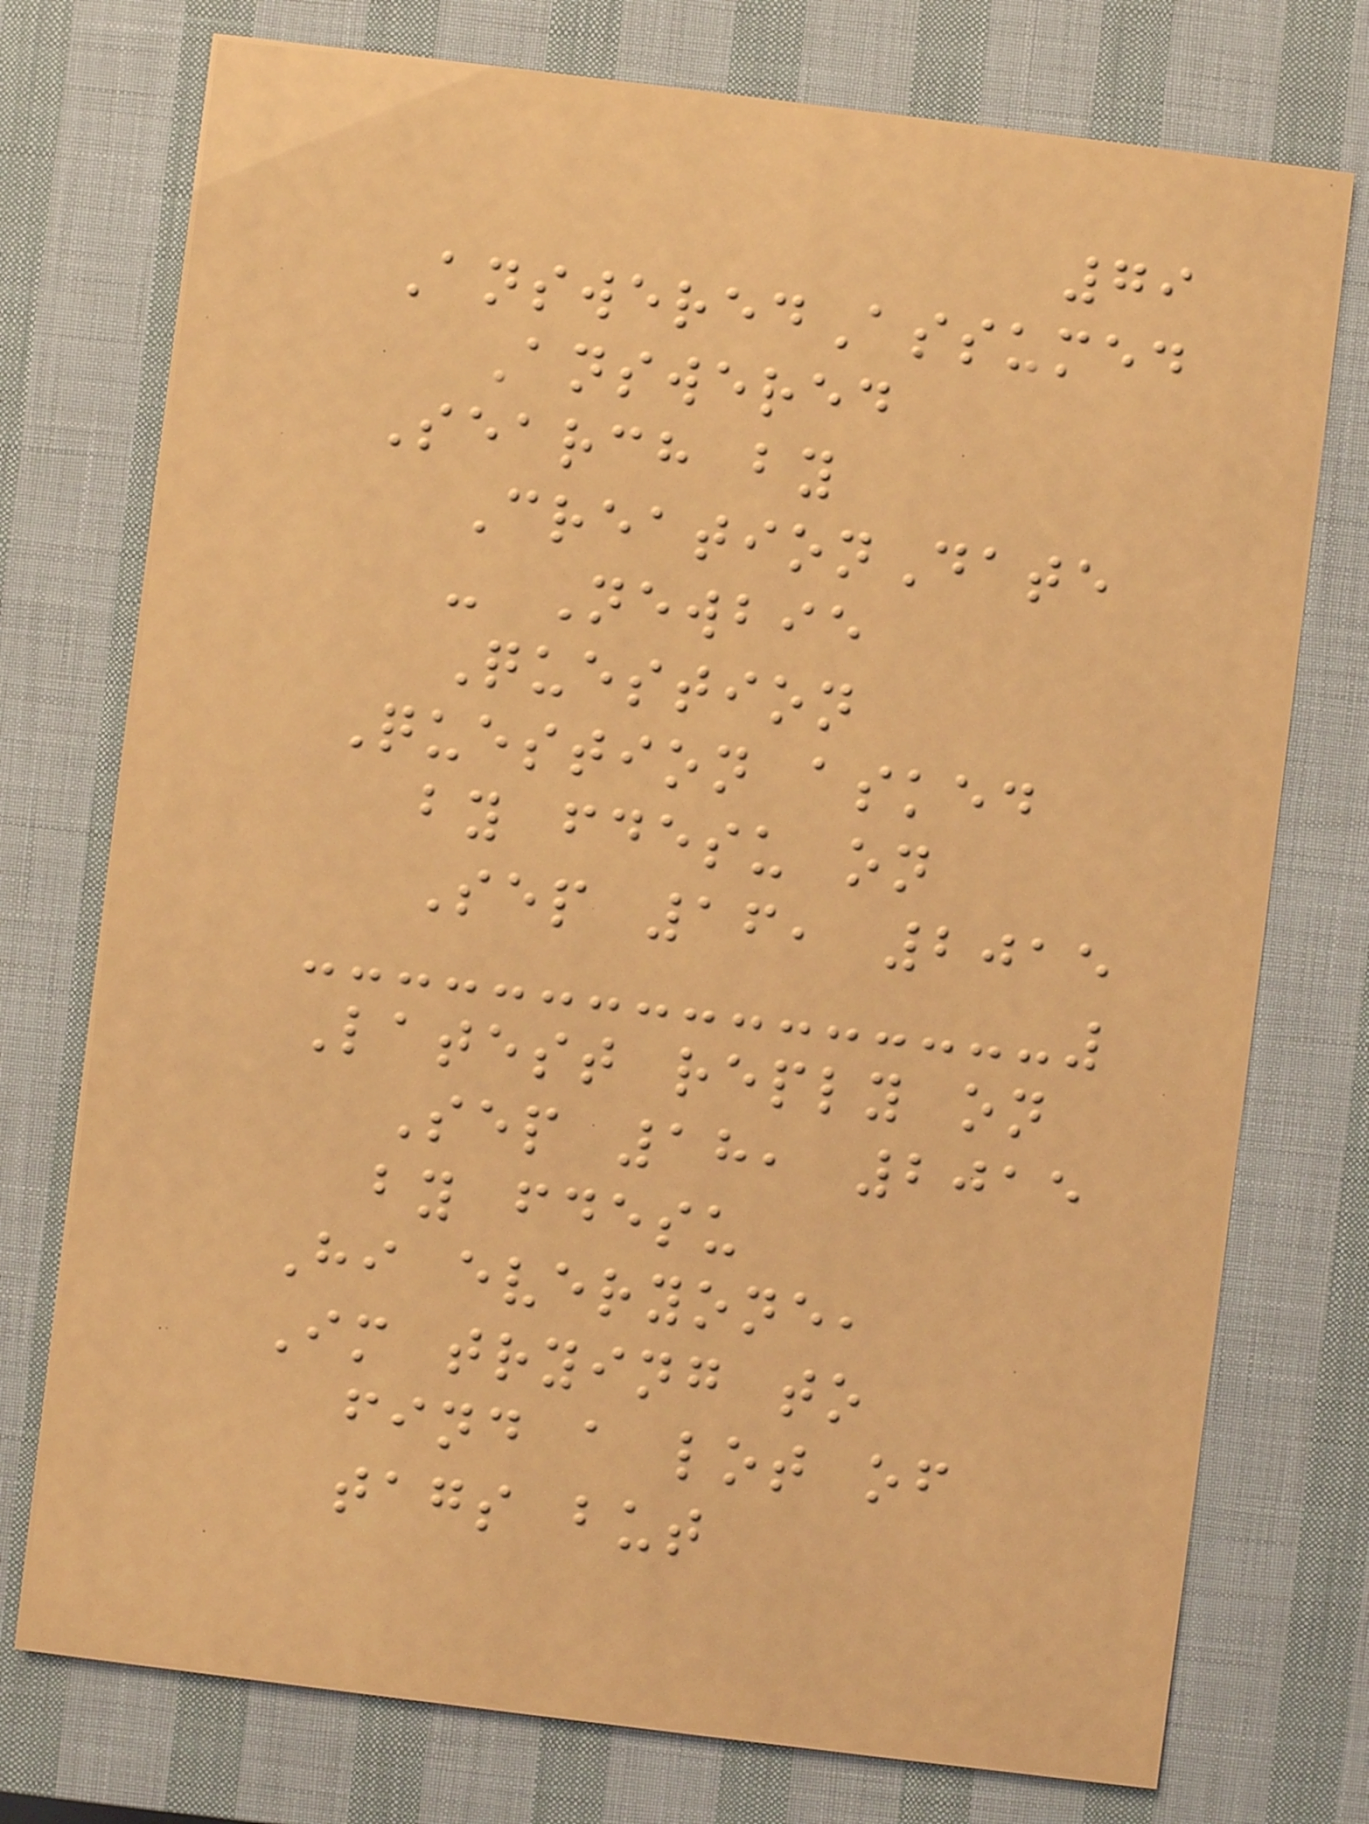79
AnsweredAssumed
Answered
Search by
CreationDate
- Newbie
Question
Question asked
by fdesu on
Sep 16, 2015
Latest reply on
Sep 18, 2015
by fdesu
Hi everyone,
Im trying to
find a lot of
tags but
